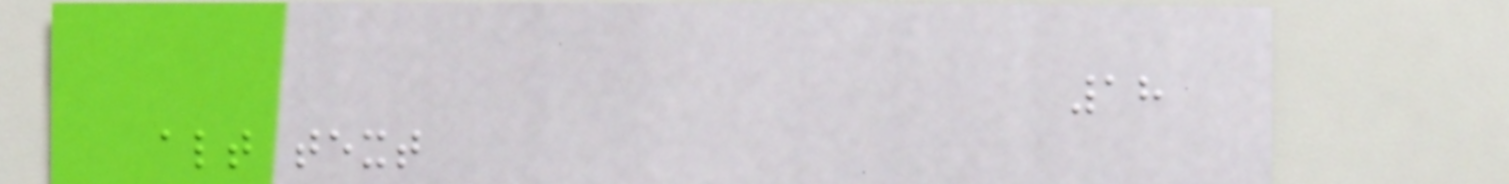18
alt text
